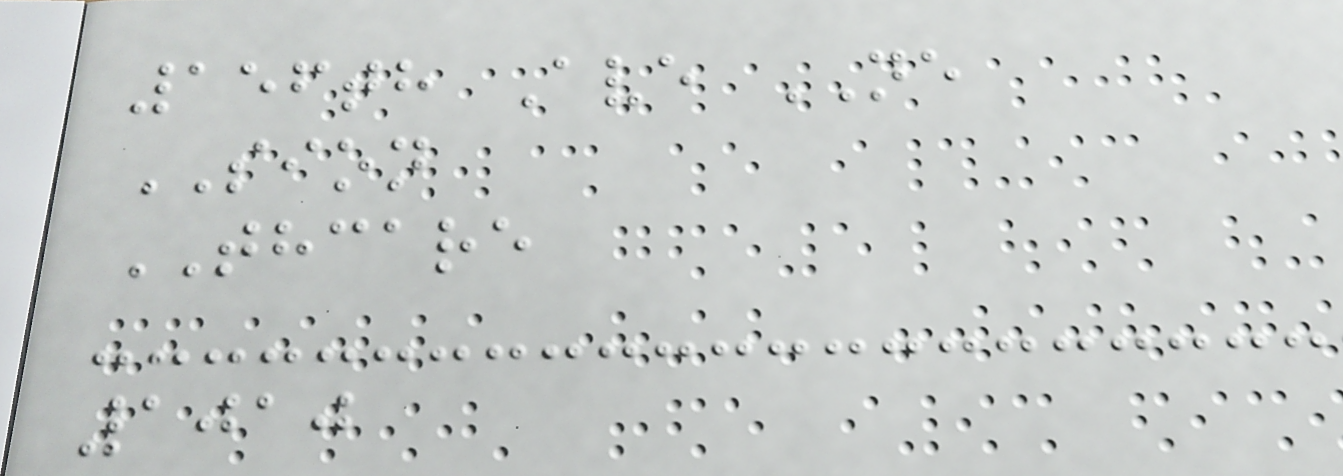156th Ave NE
SION
THCARE
1010
